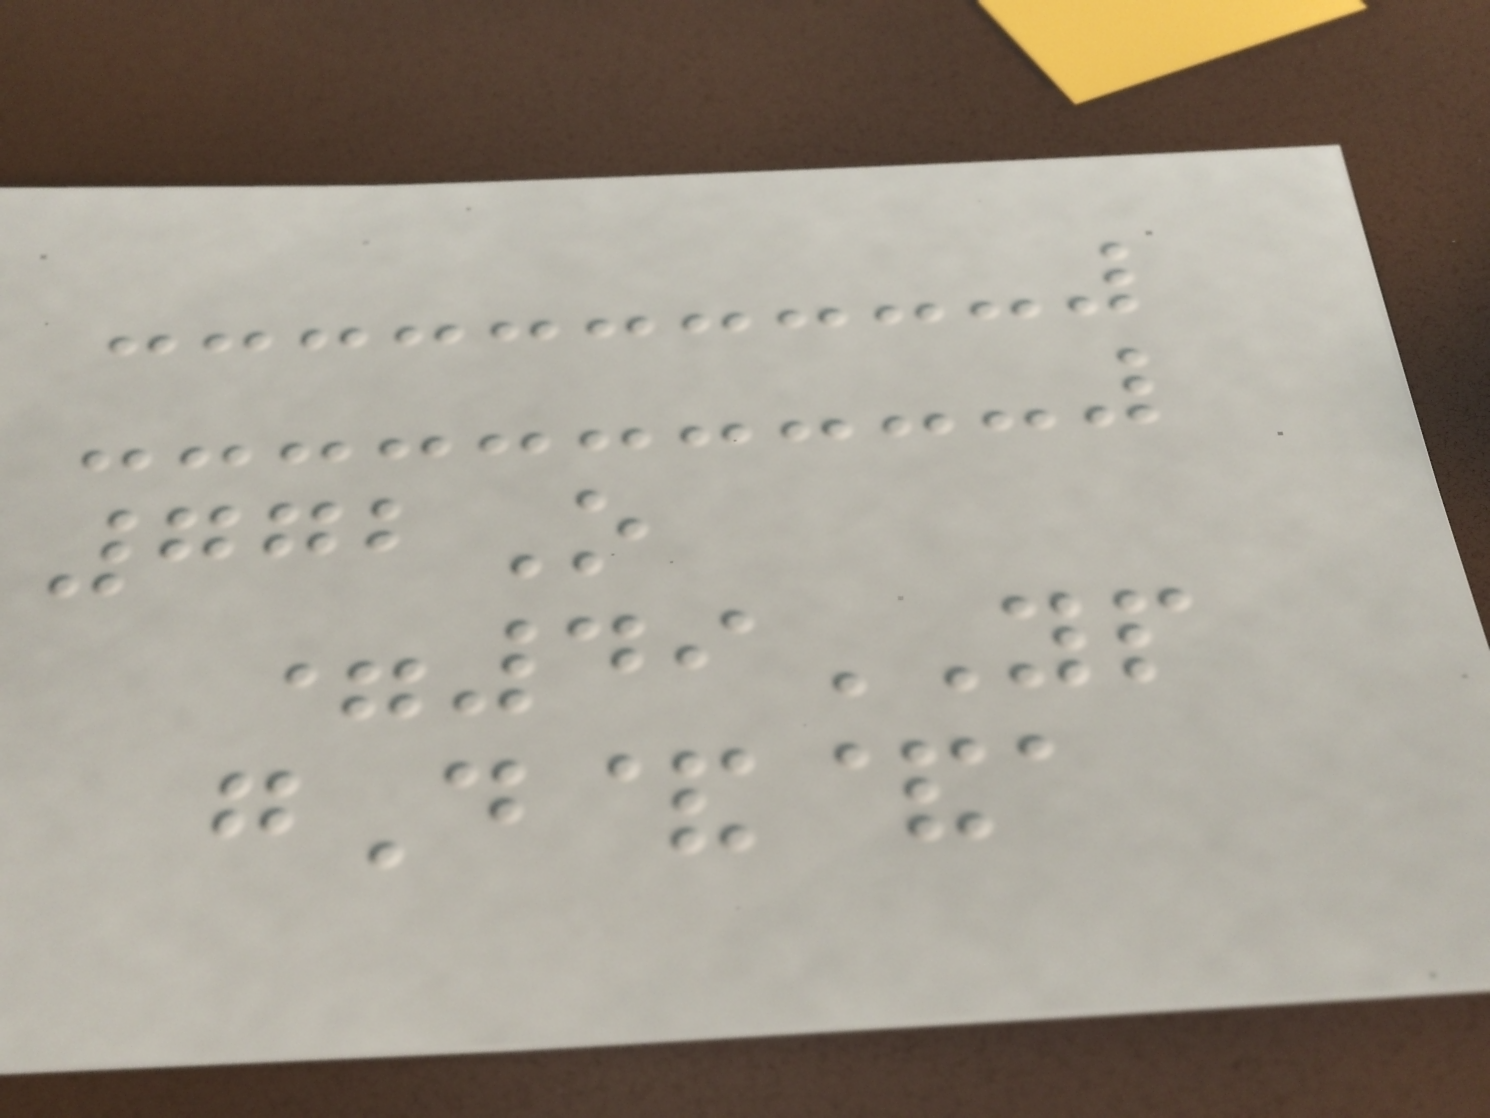772O
=49YP
gD&&a
